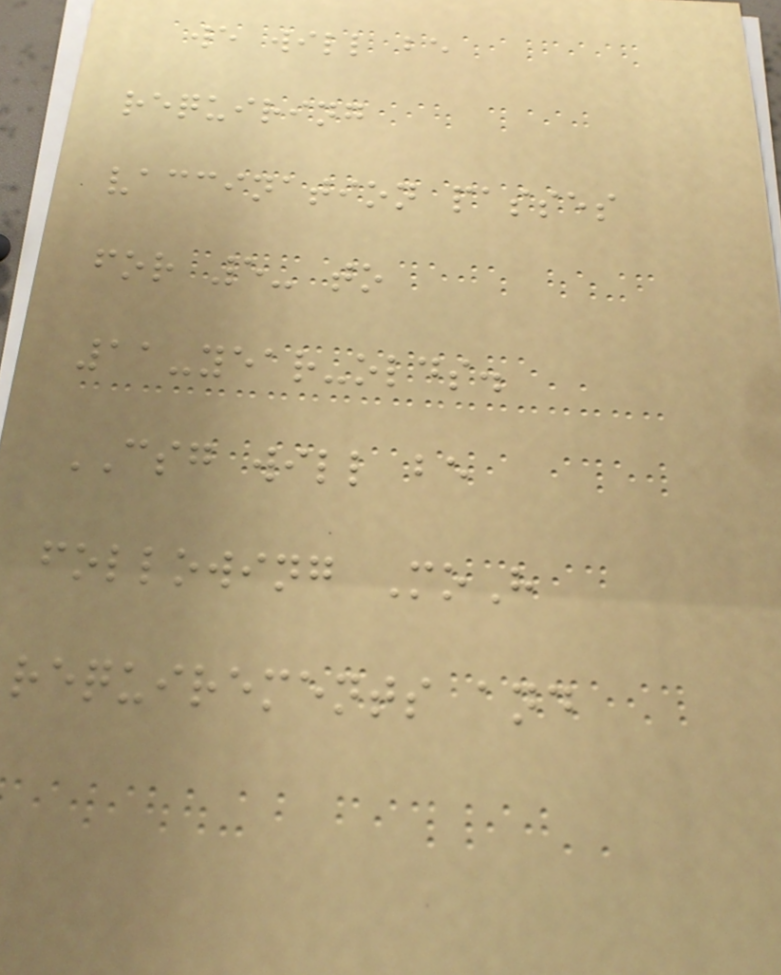we will be
requiring
vaccination passes
for 5- to
11-year-olds.
CSG will be
following MoH
requirements and
